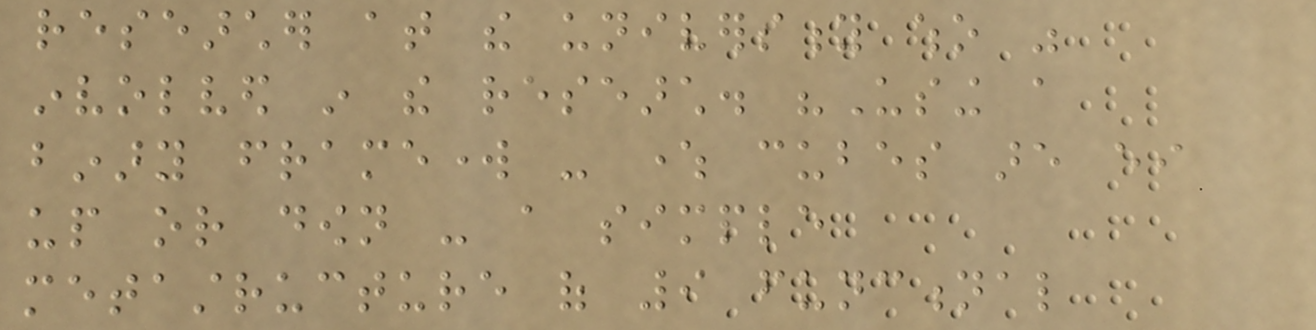researcher at the university who was
involved in the research. "Using a
binary framework - where cubes are either
up or down - a simple
metastructure of 9 functional
